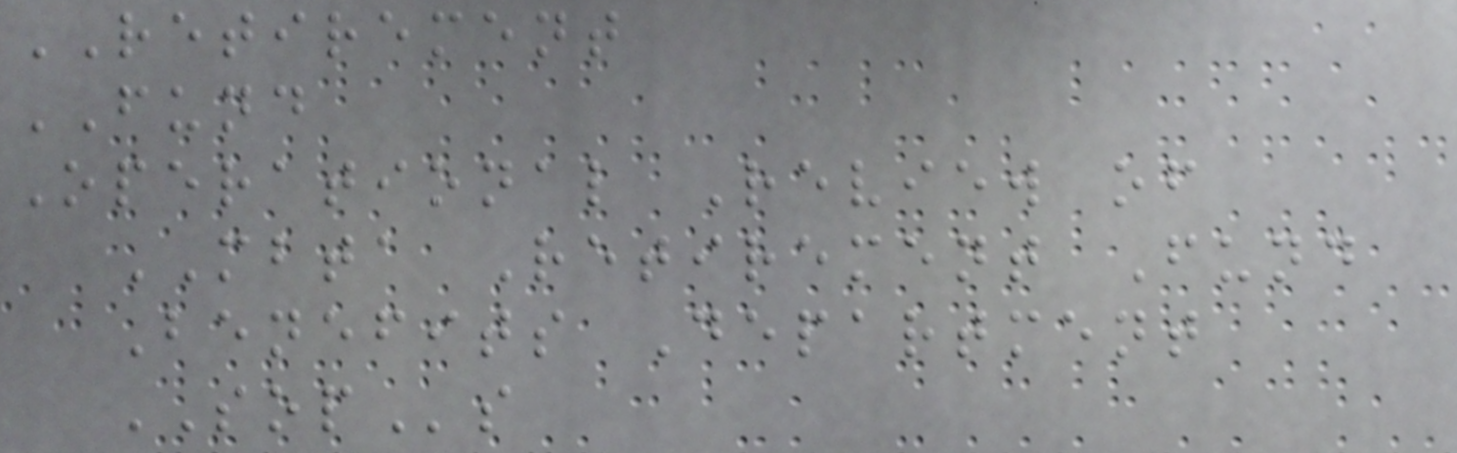RETIREMENT
FUND
Operational Review of
MBTA Retirement Fund
Benefits Department
SOPs
